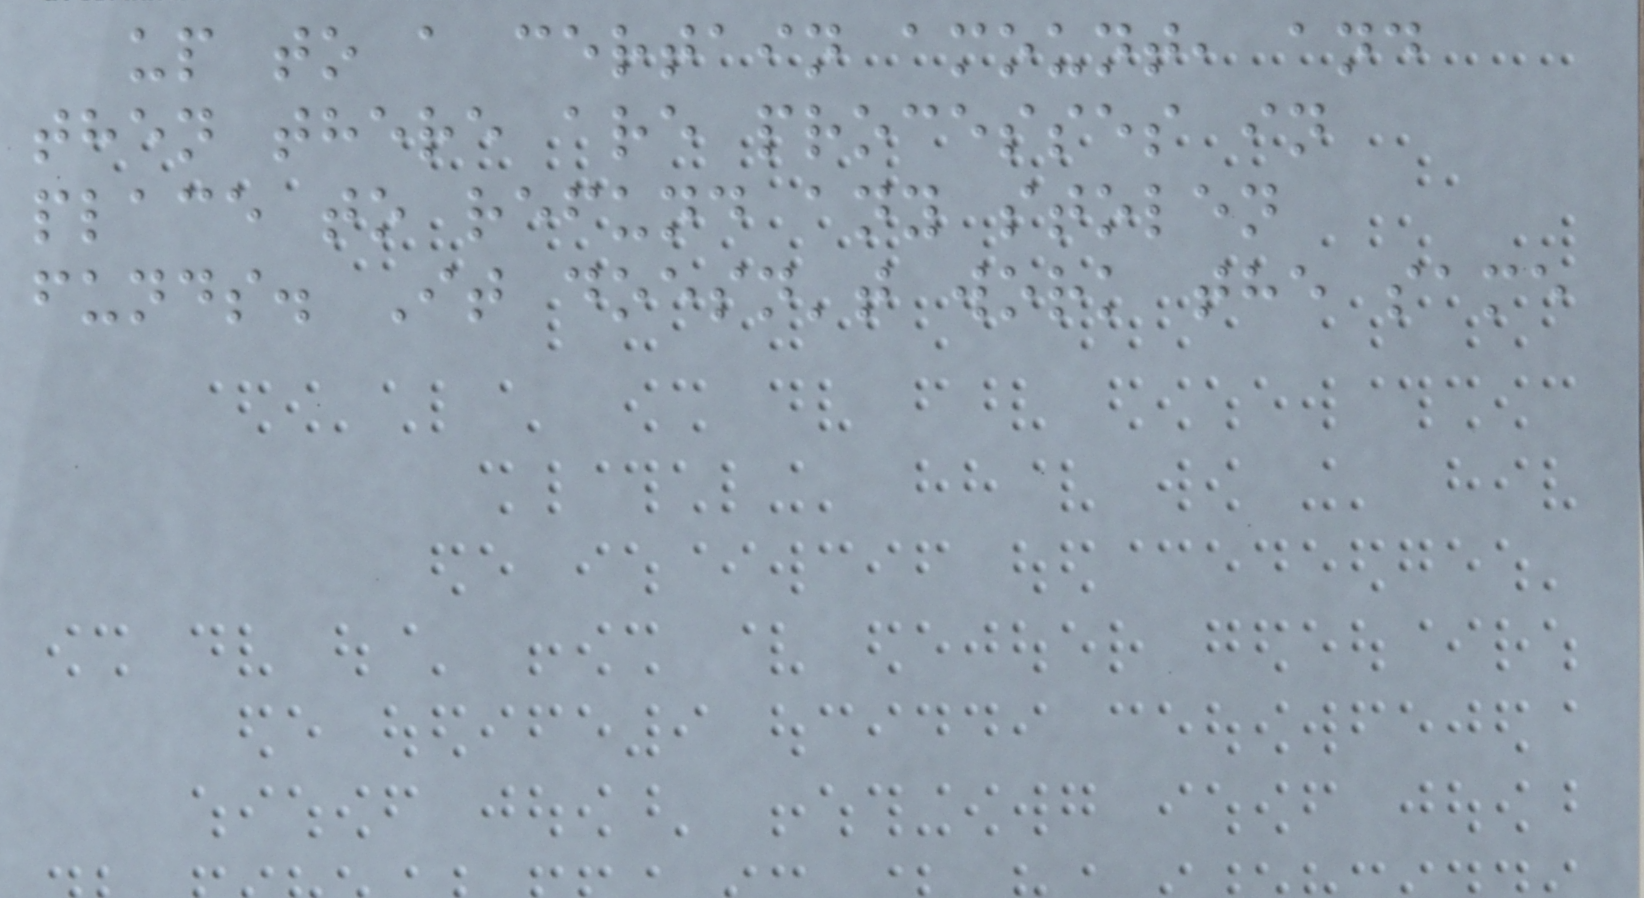up to a certain amount, and
then there are processes in
place to refund any stolen
funds. It doesn't work the same
